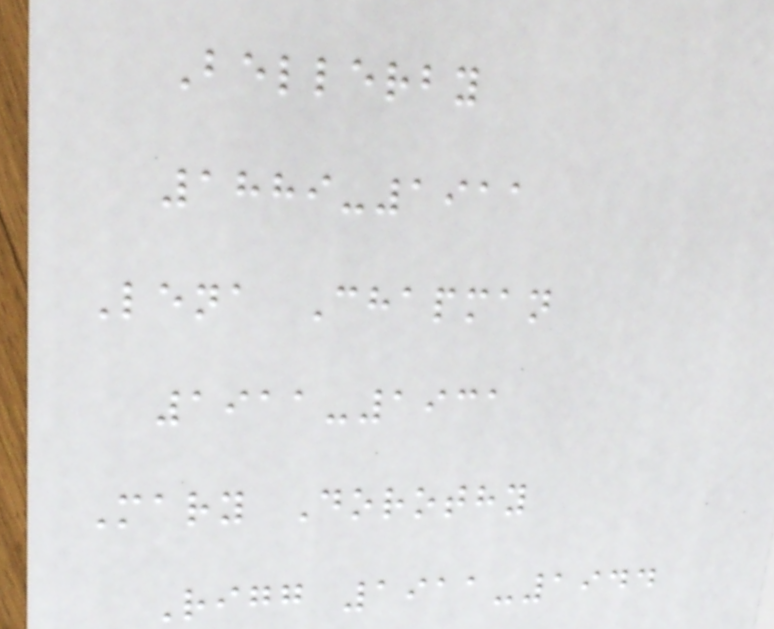Bellerby
1889-1911
Lena Chapman
1911-1931
Mary Dorothy
Rigg 1911-1944
